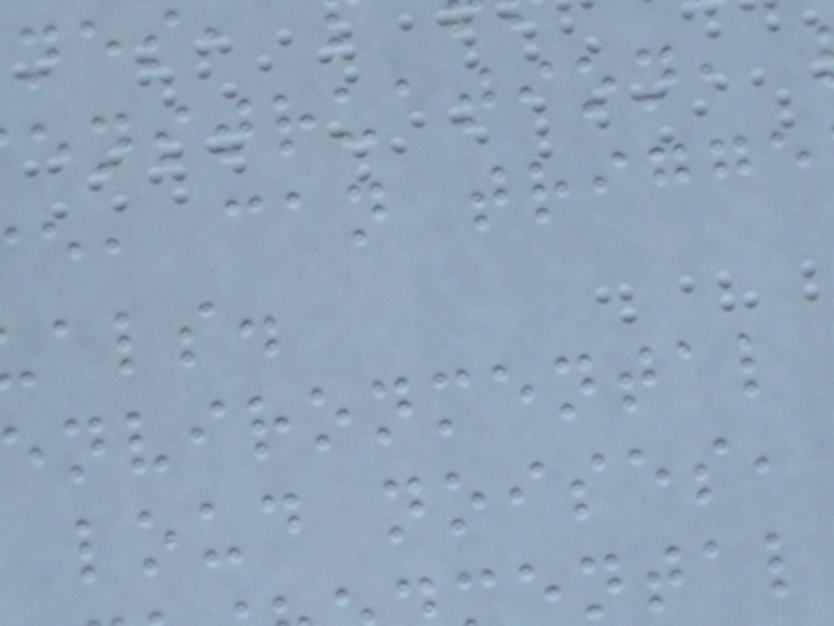enstruation,
e, can trigge
als.
environmental
loud noises,
